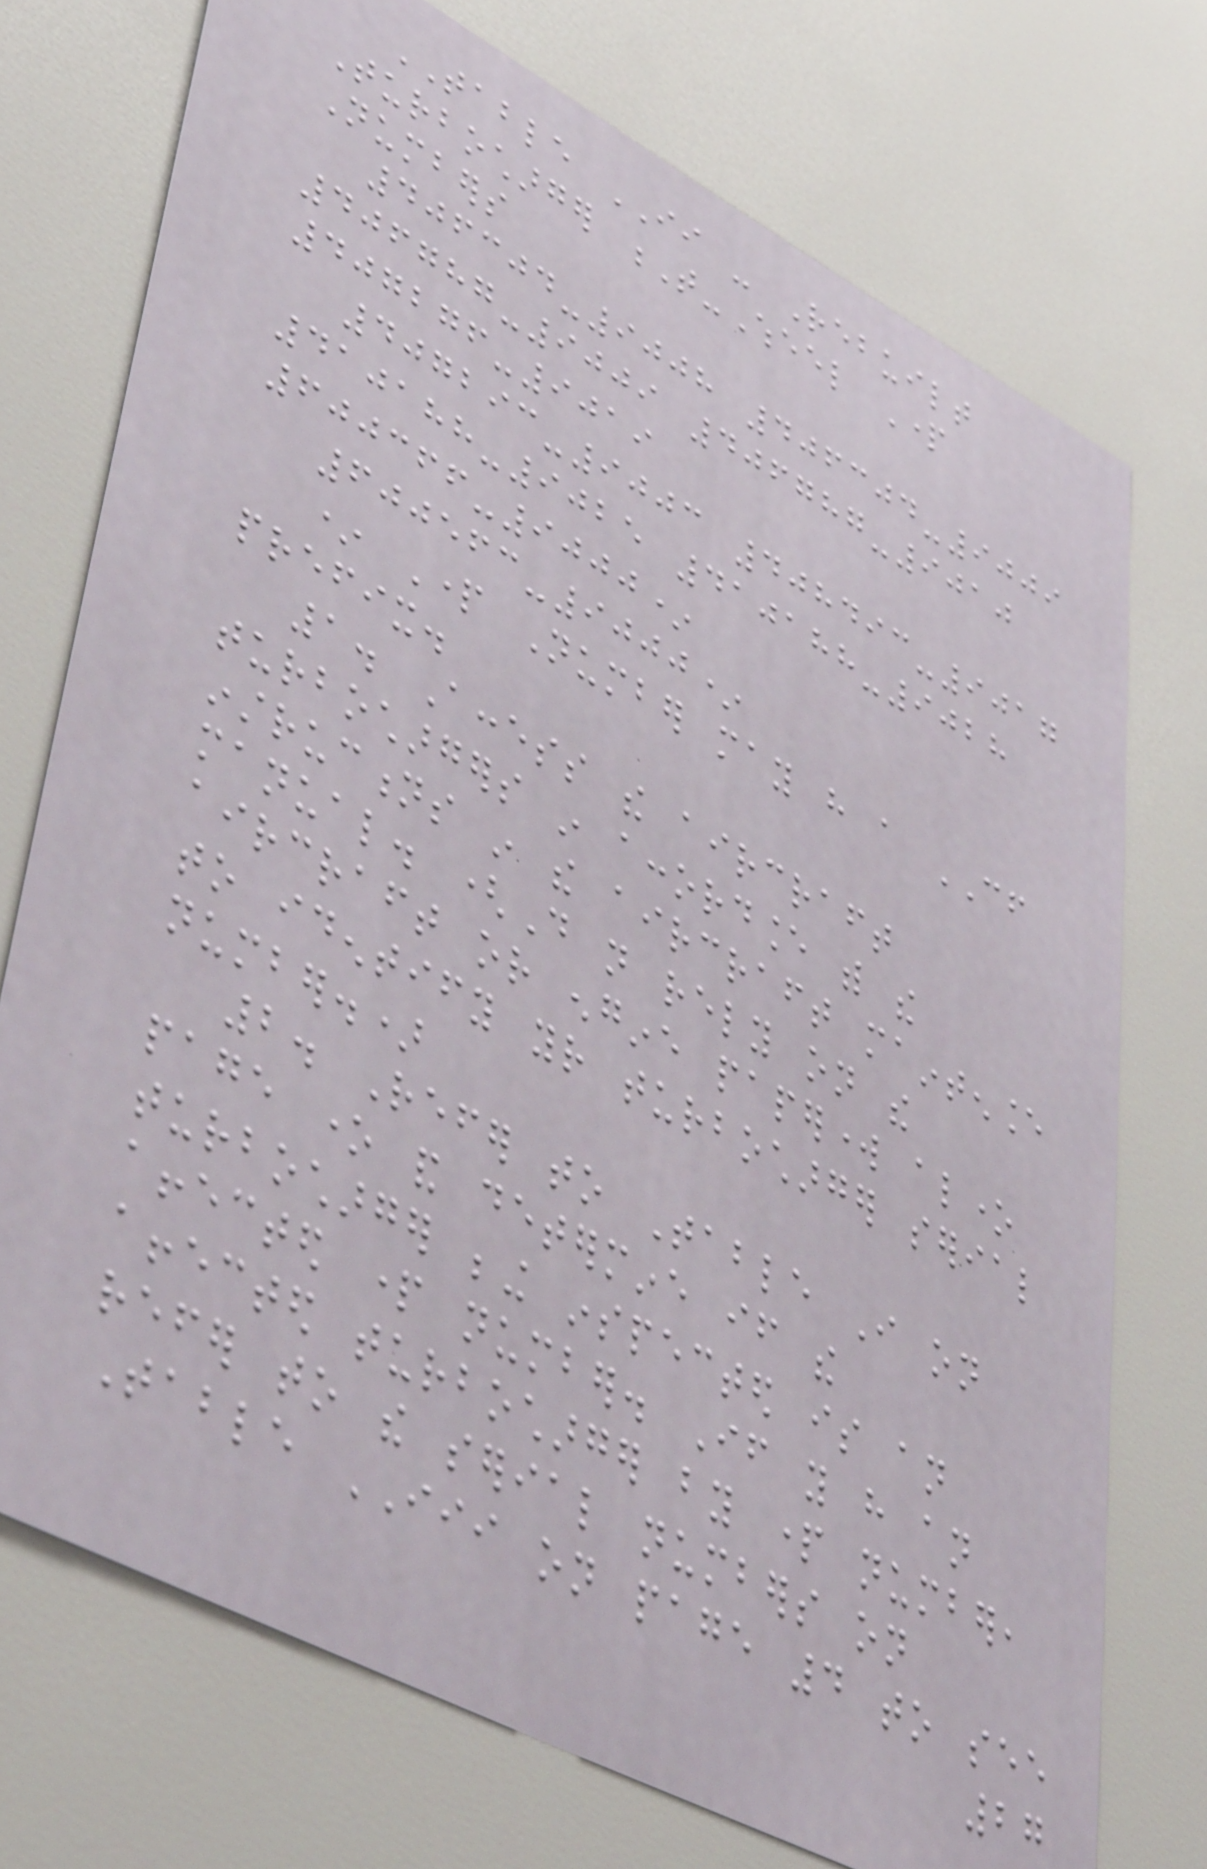TABLE II - Rebuilt
Turbocharger T-Wheel Part
Numbers
406304-9008 406304-9009
406787-9009 406787-9010
407276-9019
407293-9003 408493-9017
410188-9025 410188-9028
600366-9000*
600563-9000*
* Part Number may have a CF
prefix.
1. Access the aircraft
turbochargers in accordance with the
instructions in the aircraft maintenance
manual. (Do not rely on the
aircraft or engine paperwork alone
to identify your turbocharger serial
number.)
2. Refer to Table I on
page one and determine if the
turbocharger being inspected is an
affected part number. If you have an
affected turbocharger by part number,
refer to the serial numbers on
Table III on page 4 to see
27
